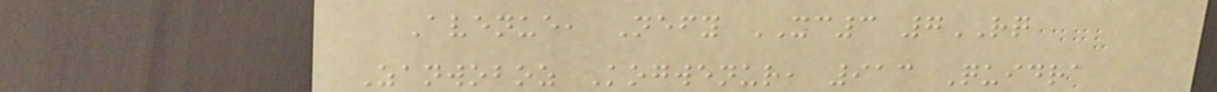Avenue, Nefy XC3 7RQ
Zanwoboz Kogwenur, 913 Quidra
